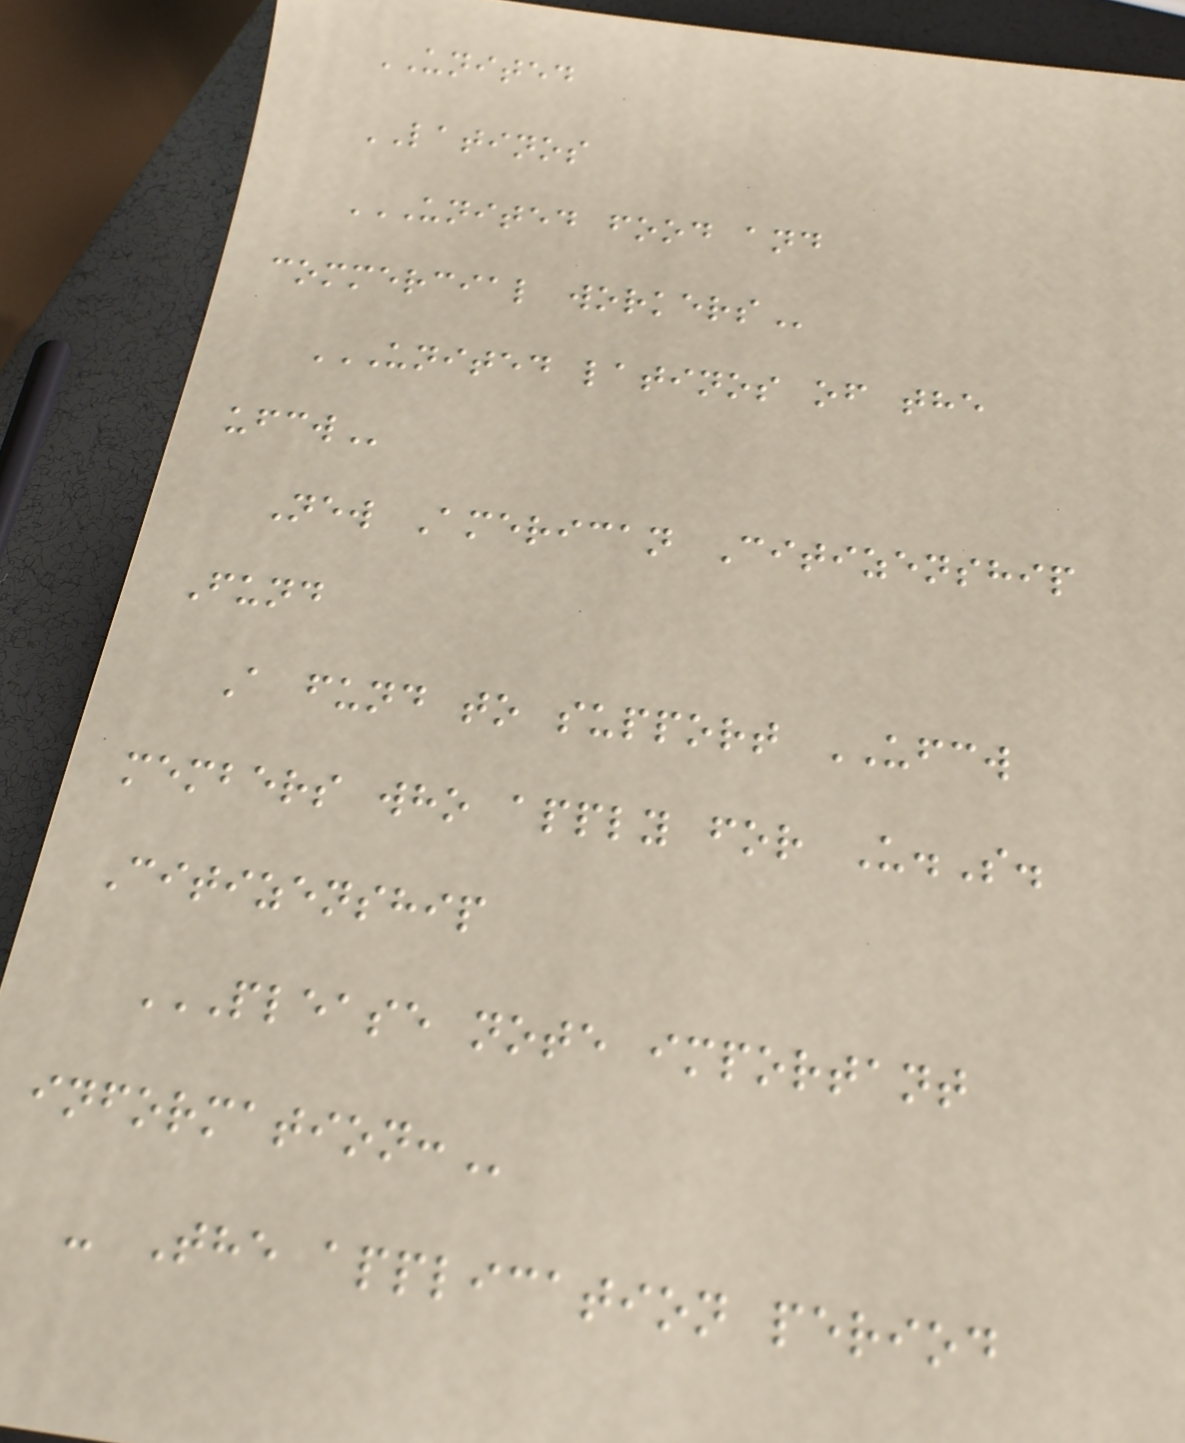UNITED
LATINOS
UNITED FOOD AND
COMMERCIAL WORKERS
UNITED LATINOS OF THE
UFCW
New American Citizenship
Fund
A fund to support UFCW
members who apply for U.S.
Citizenship
PLEASE NOTE IMPORTANT
INFORMATION:
- The application period
